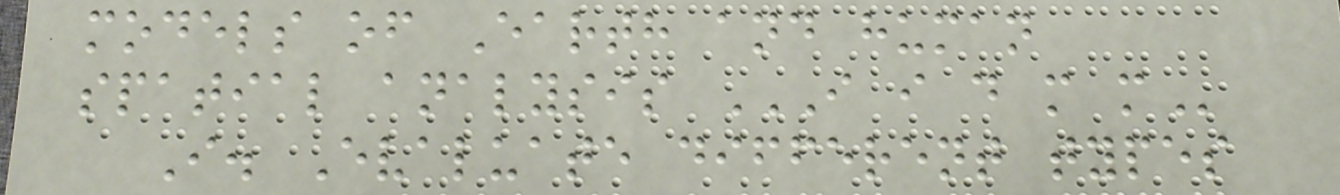models of Earth and human
spatial analysis I I D M M
I. Evaluate different types
